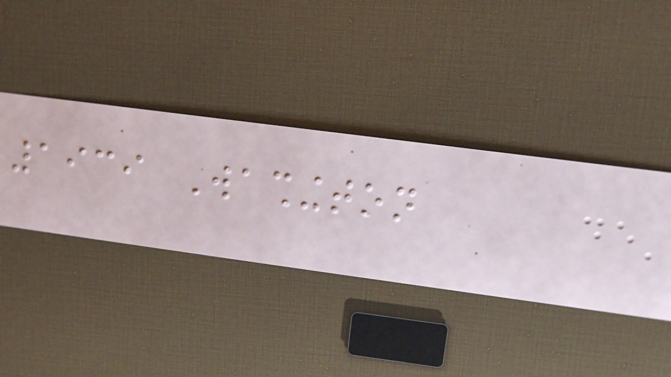1939 Washington
